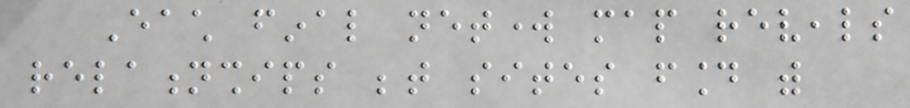Each final network map reveals
relationships between sites found with
